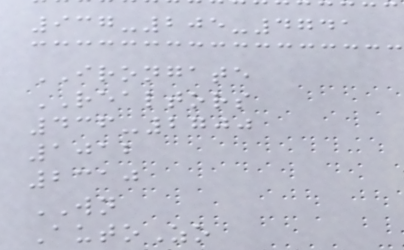937-205-4741
IRONGATE
REALTORS
436-2700
1012
2310
WN
AutoZo
